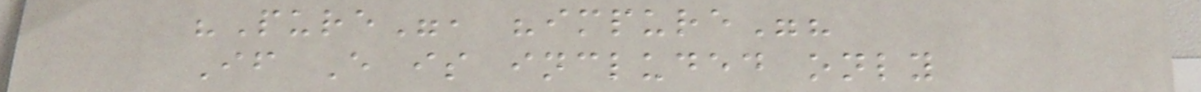"Pure", "impure"?
If E is included only
